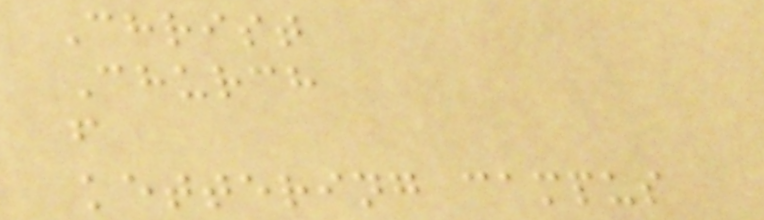Christ
Church
f
kettering campus
